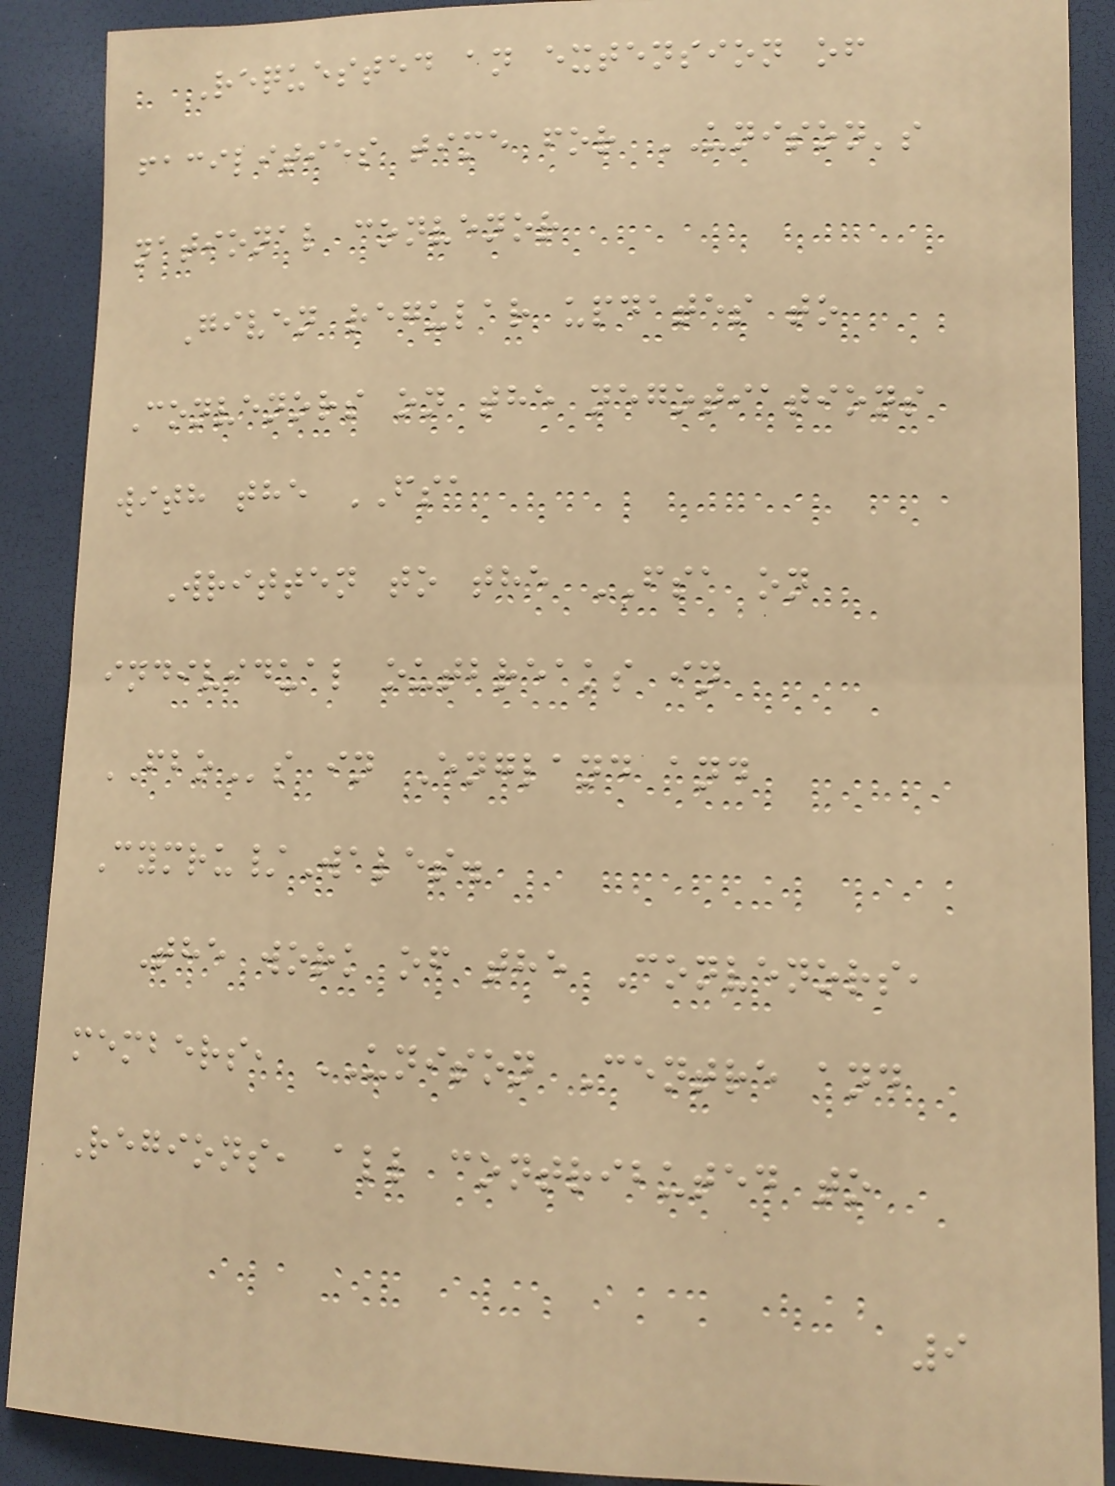Requested an extension of
facilities time for UNISON's
national convenor
Given regular updates to
Convenors on the negotiations
with the FSA
Written to the FSA on
individual outbreaks in
FBOs in England and
Cymru/Wales.
The work of the Convenors,
members, UNISON Centre and
Regions, all contributed to
9
